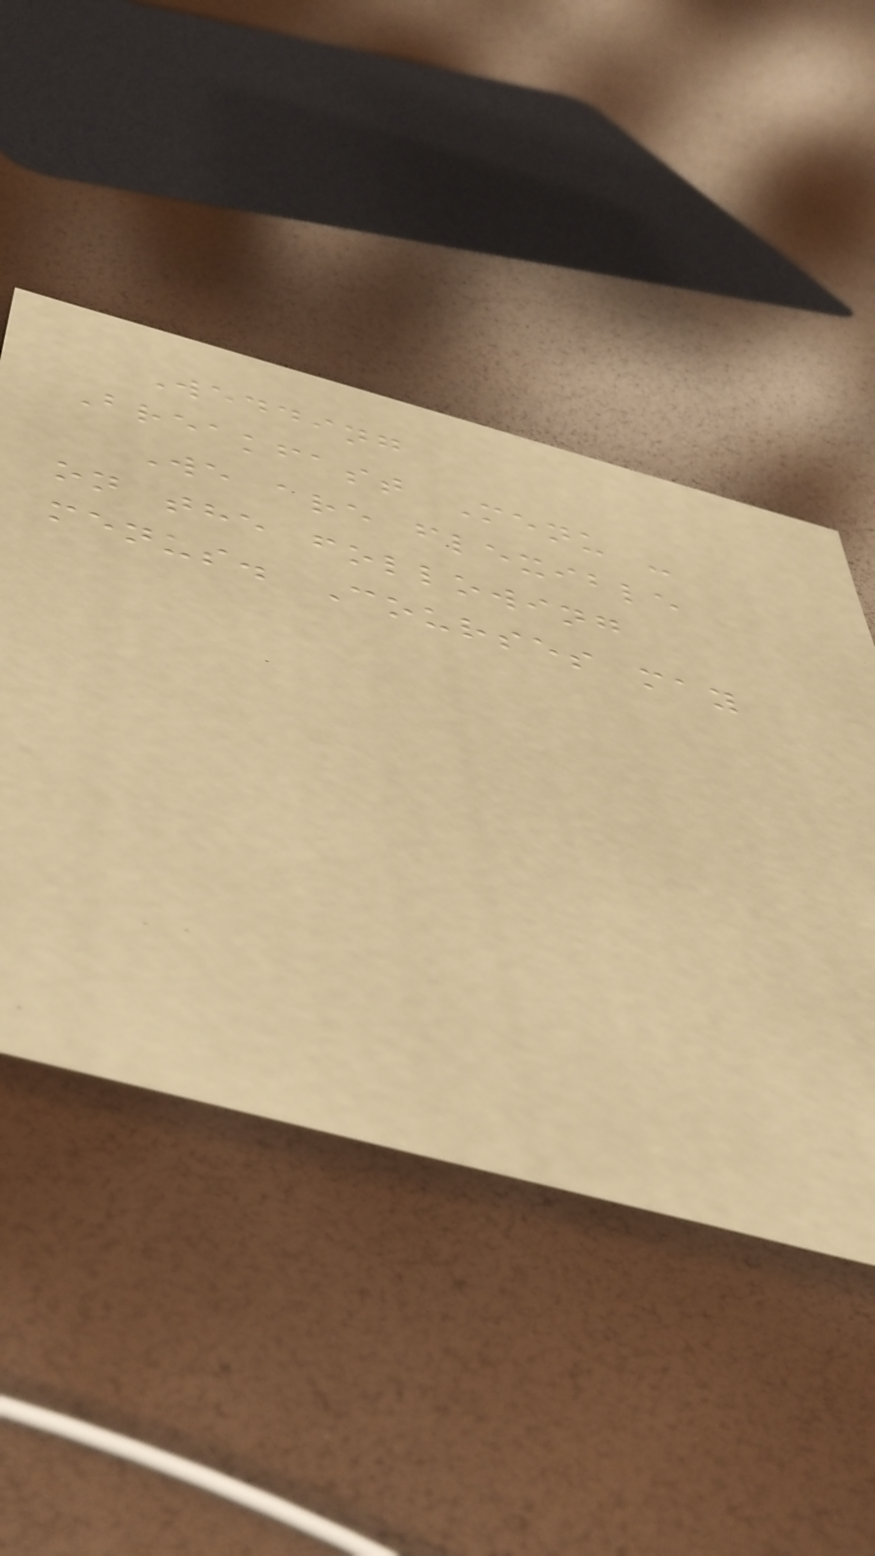Wedding
Breakfast Menu -
We are flexible
on the following
menus. Courses may
